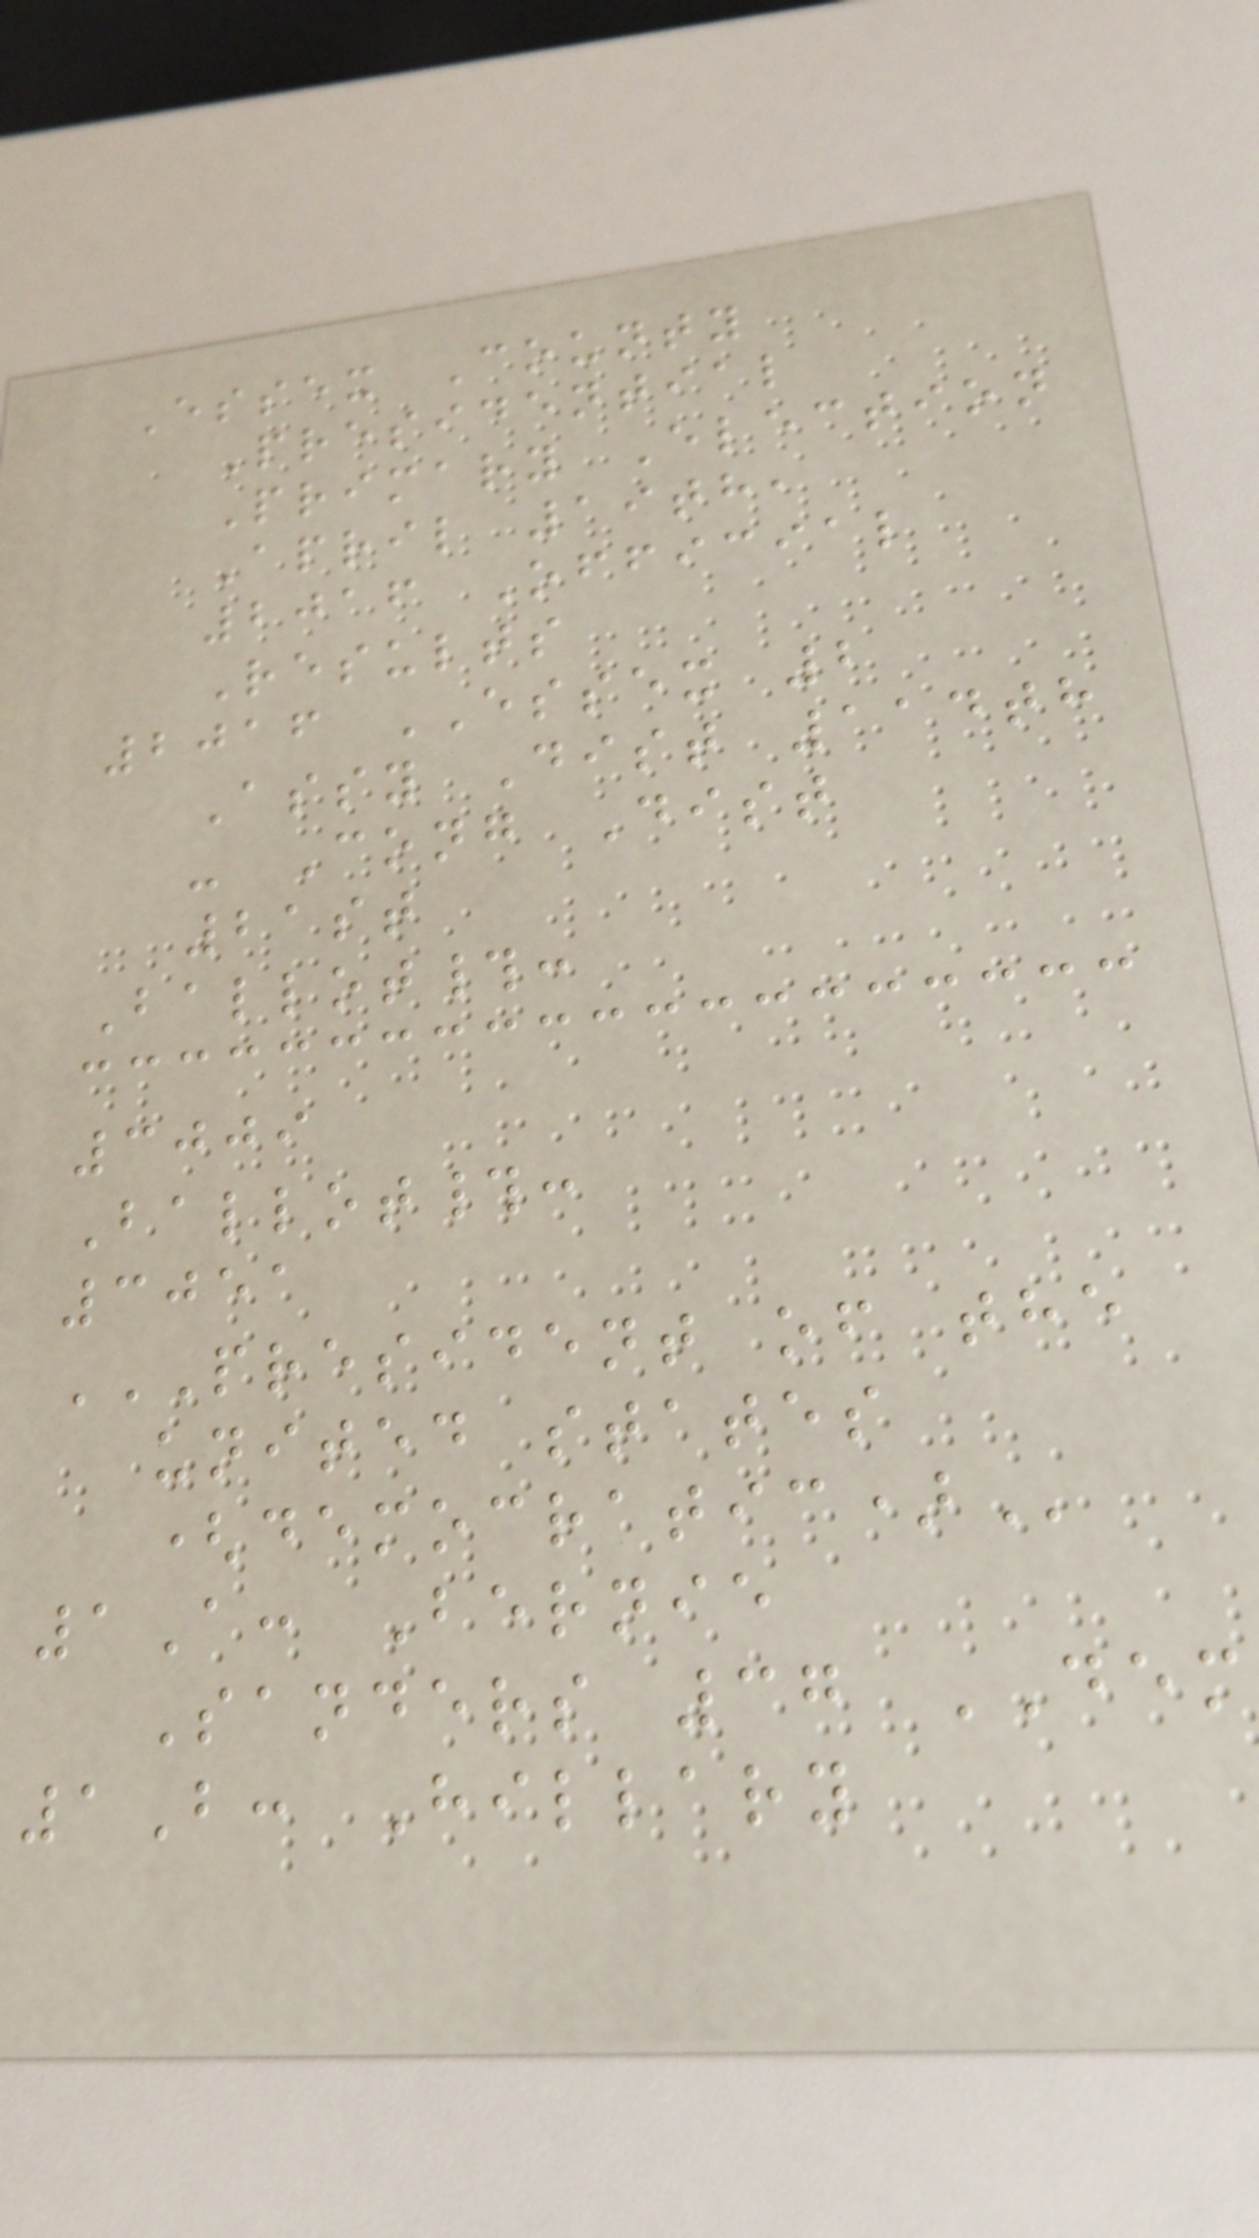Essex County
Presidential
Primary Election
April 19th,
2016 Official
Results
2016 ESSEX 2
Assy Dist 114th
- Cong Dist
21st
Ballot#:
3009
Ballot#:
3051
PRESIDENT OF THE
united states
1A: Bernie
Sanders 37 DEM
1B: Hillary
